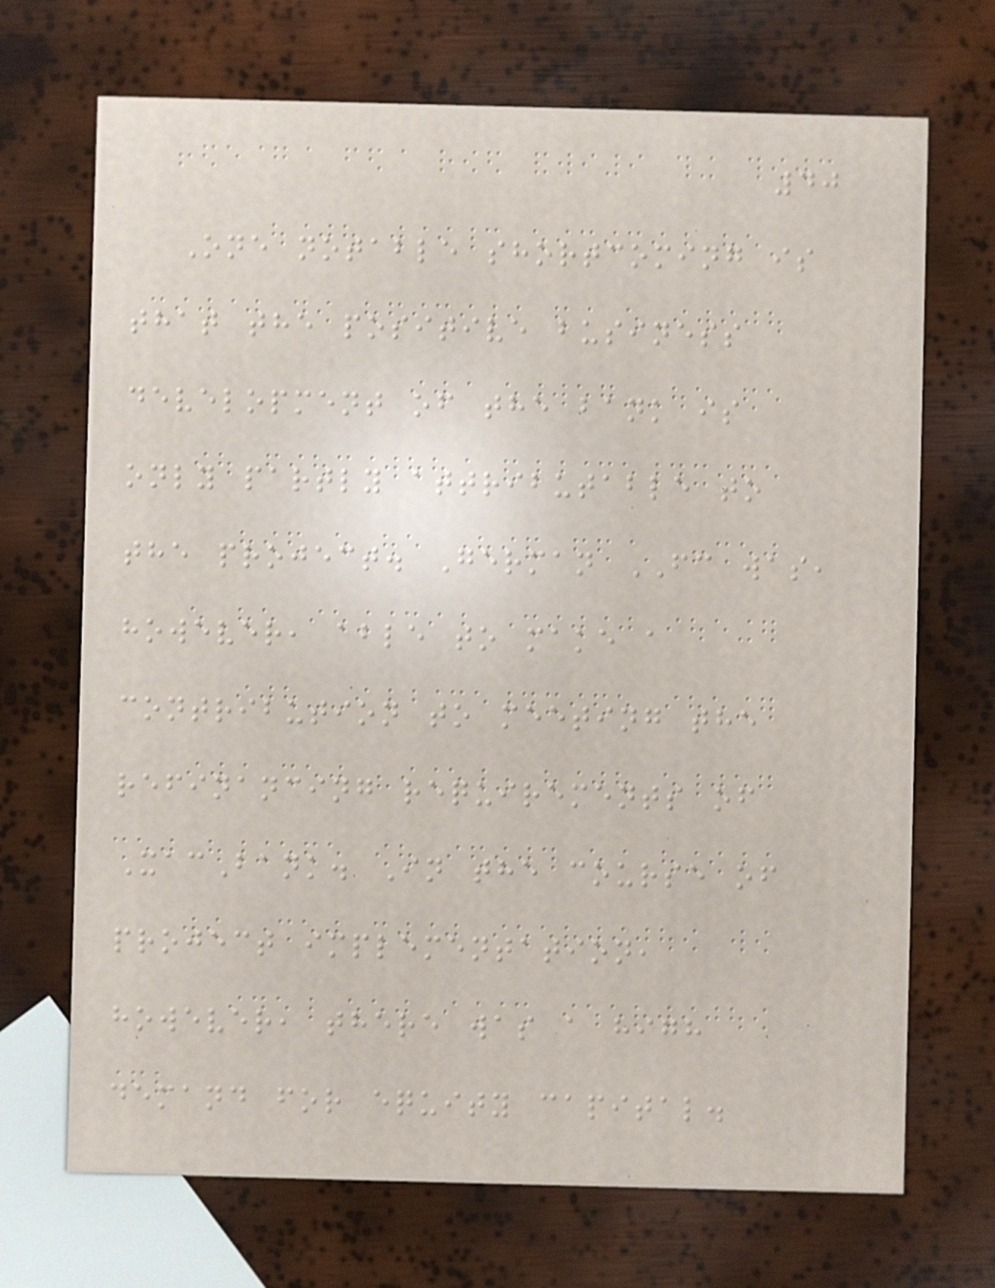40
One notable shortcoming is
that the positive business
development of the bank is
only partly attributable to
the project. German FC was,
however, able to make a
contribution to meeting the
refinancing requirements of
XacBank. In the course of
project implementation,
however, there was a high
demand for equity capital.
